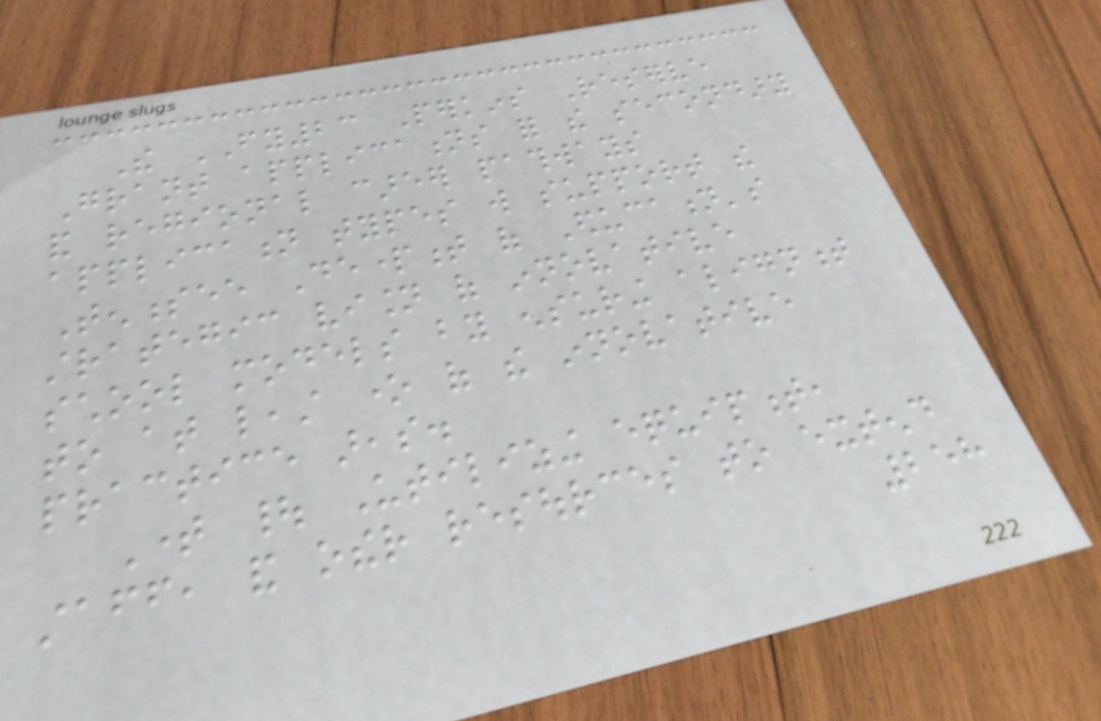The FY23 Perkins Reserve
Grant applications for the secondary
and regional career pathways
application types will support the
Tennessee Department of Education's
strategic vision of innovative
school models by ensuring alignment
to at least one of the innovative
practice areas.
Time | Utilizing equipment,
staff, and other resources to extend
258
